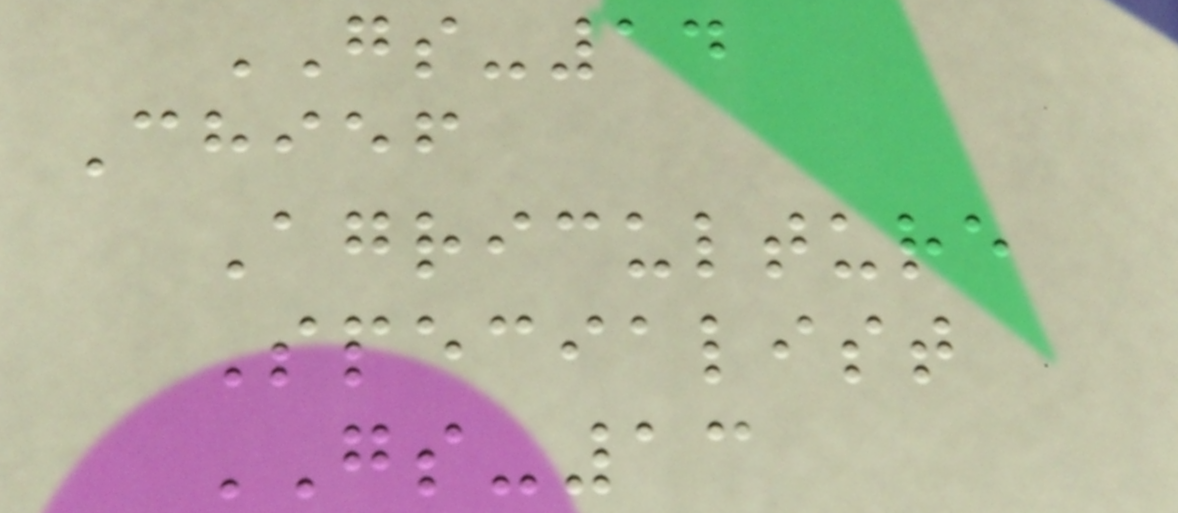GS-14
Chief
Agriculture
Specialist
GS-13
